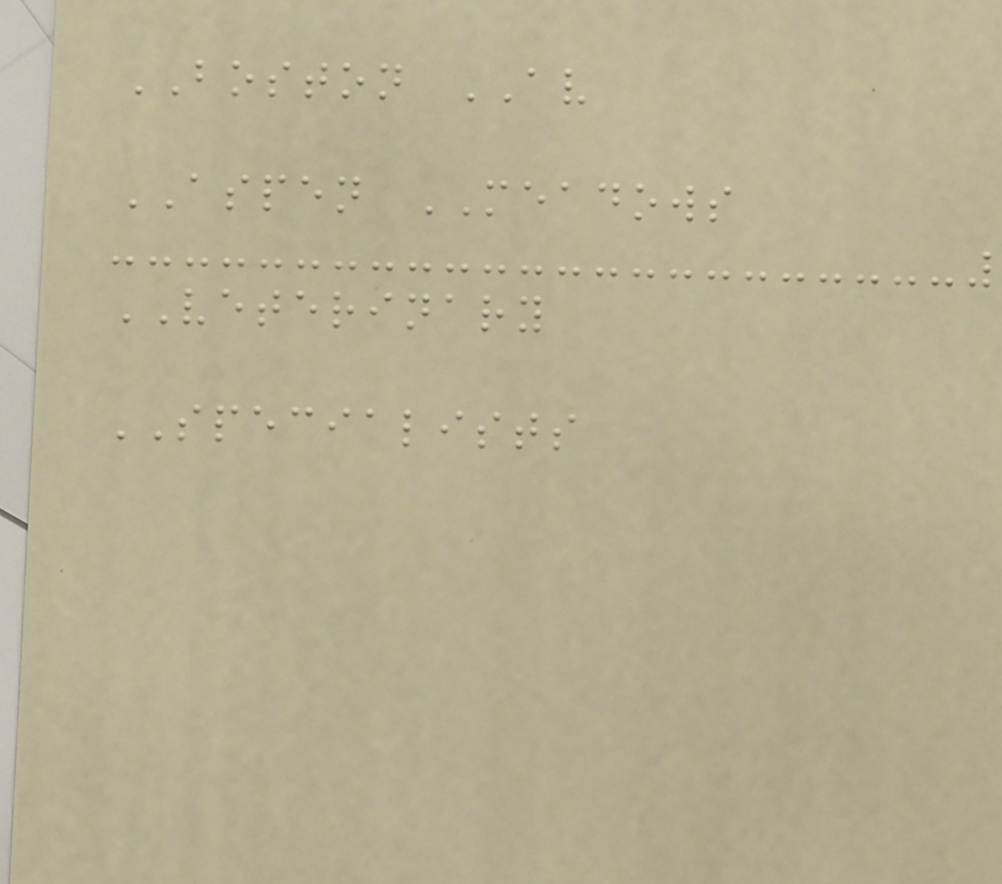BOSTON AV
ASPEN MEADOWS
VETERINARY
SPECIALISTS
